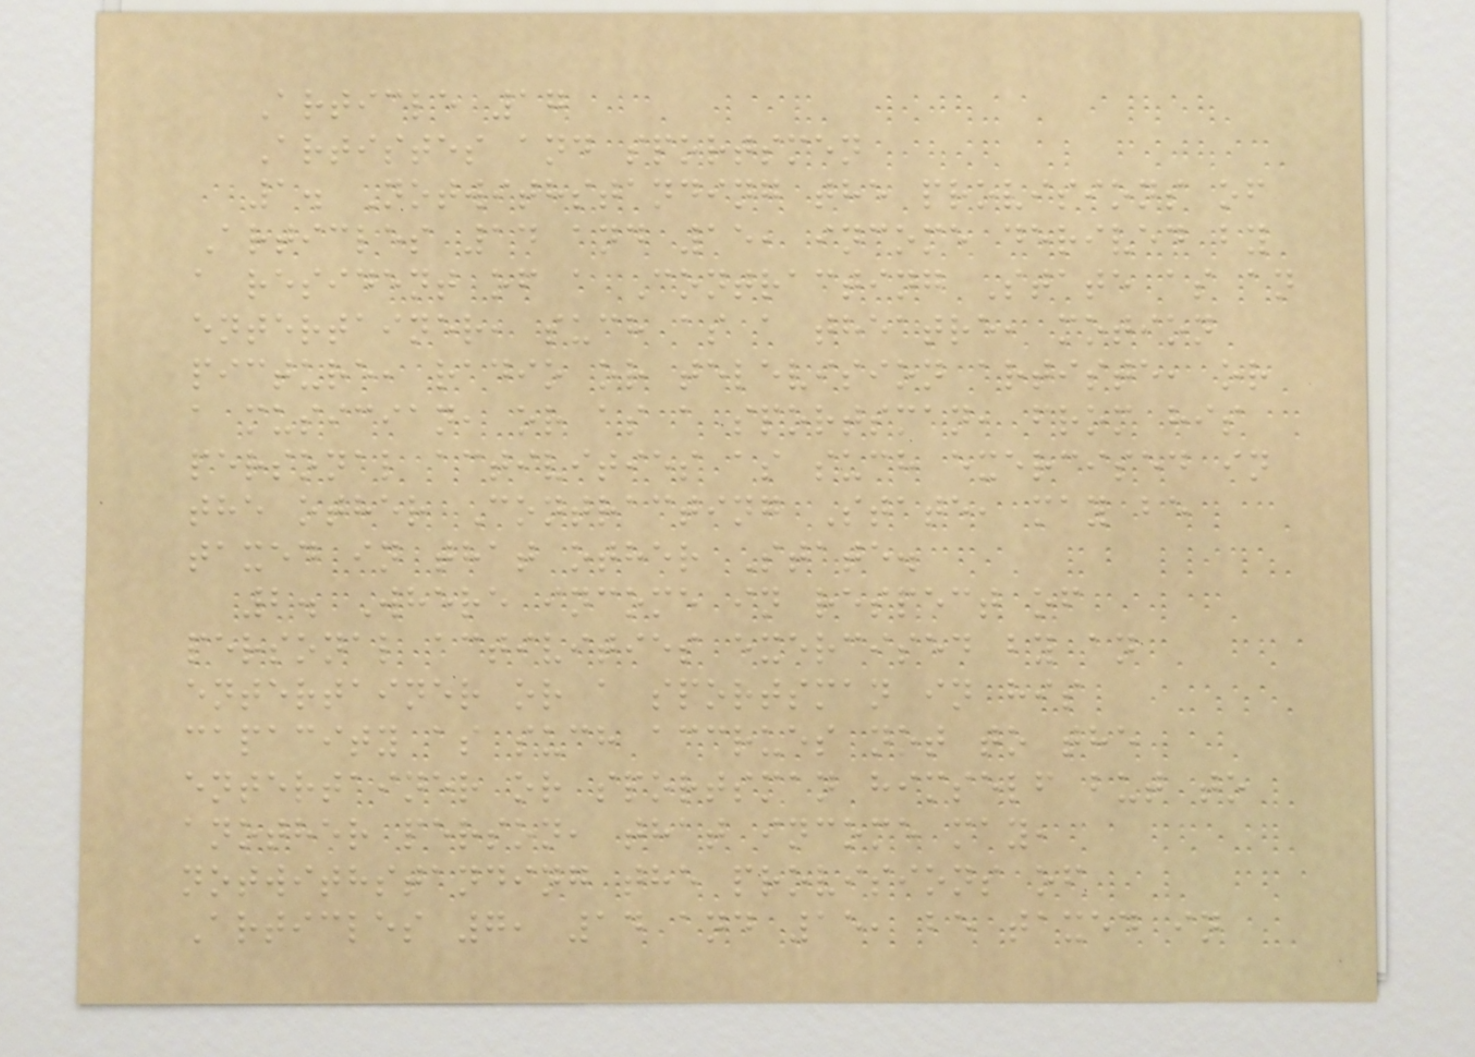Article 17
Artistes and sportsmen
1. Notwithstanding the provisions of
Articles 14 and 15, income derived by
a resident of a Contracting State as an
entertainer, such as a theatre, motion
picture, radio or television artiste, or
a musician, or as a sportsman, from his
personal activities as such exercised in
the other Contracting State, may be
taxed in that other State.
2. Where income in respect of
personal activities exercised by an
entertainer or a sportsman in his
capacity as such accrues not to the
entertainer or sportsman himself but to
another person, that income may,
notwithstanding the provisions of
Articles 7, 14 and 15, be taxed in
